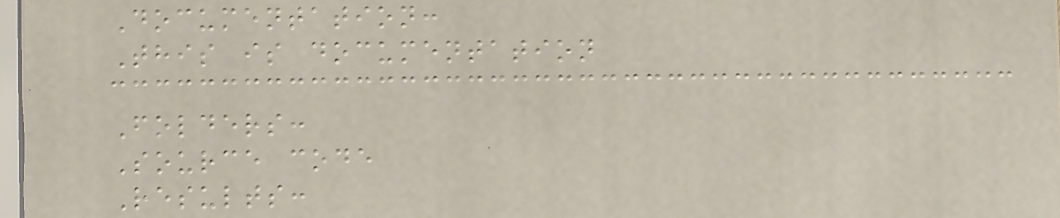Documentation:
This is documentation
Folders:
Source code
Results:
